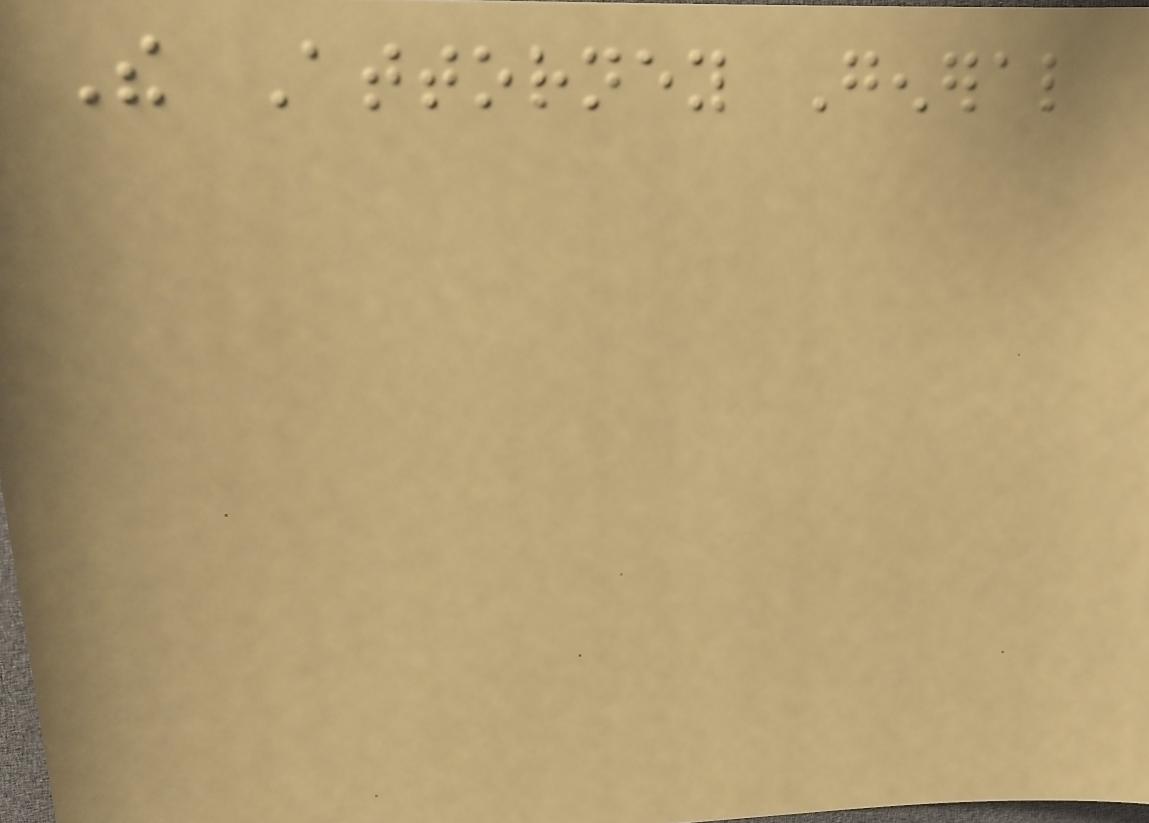The Attorney General
